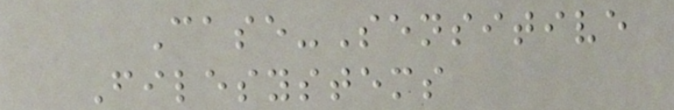Case-Sensitive
Filesystems
